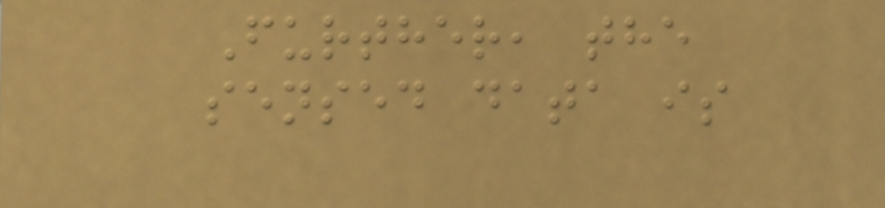Further, the
sensed data is
